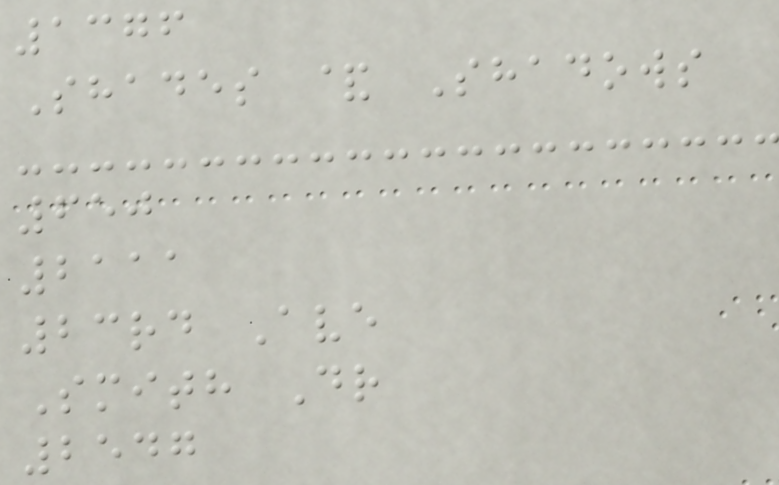1376
Shades & Shadows
650
2111
23rd Ave
Smith Dr
2547
